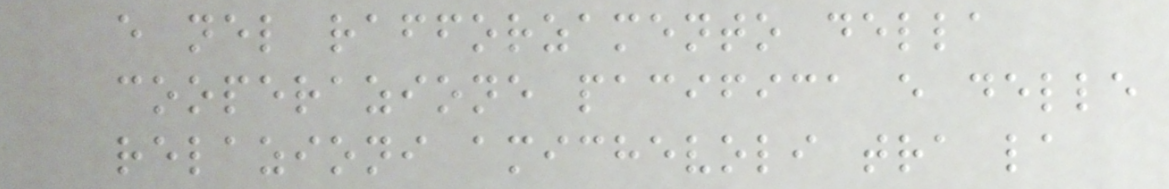e nel rafforzamento della
cooperazione pacifica e delle
relazioni amichevoli tra la
